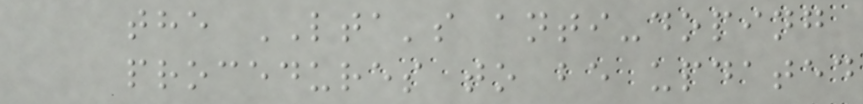the LTA's anti-doping
procedures to be updated
